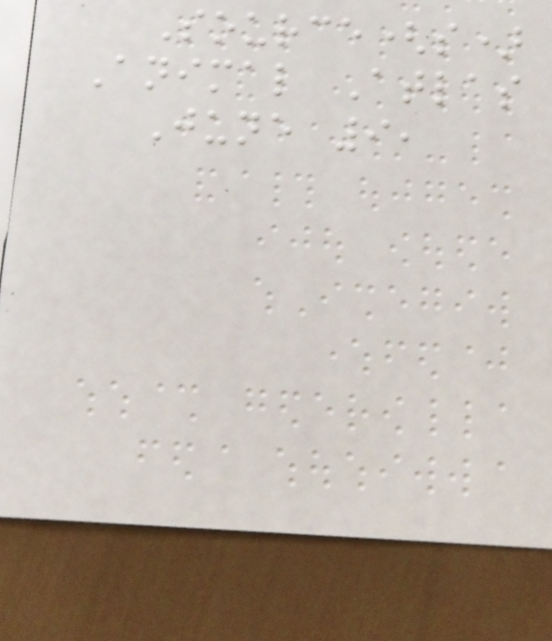Source(s)
Animal Atlas
June 9,
